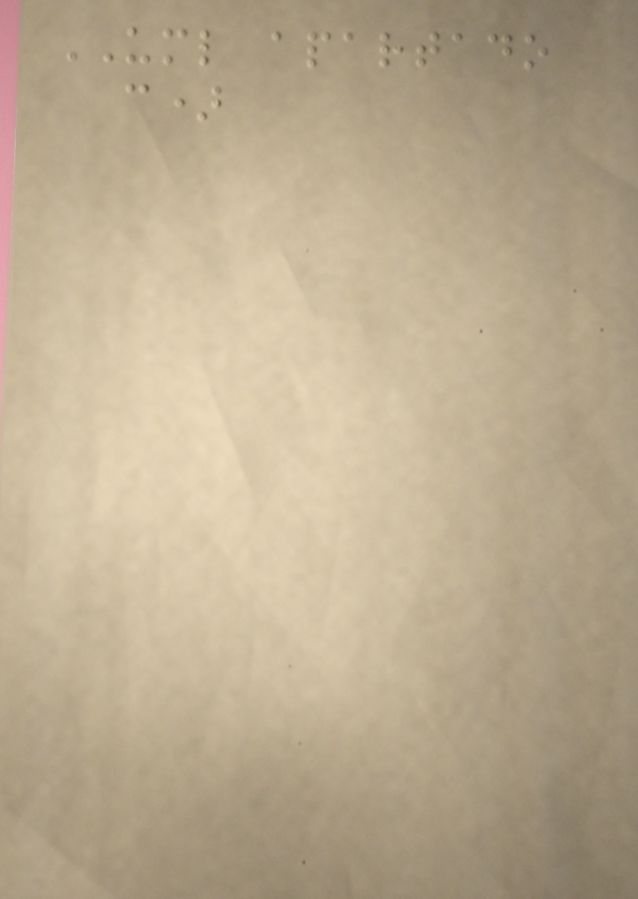UML apartado
c)
